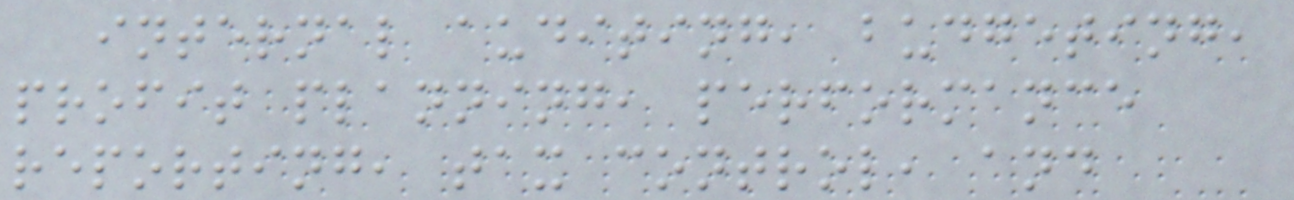internal auditing, budgeting,
profit planning, performance
reporting, tax control, and
